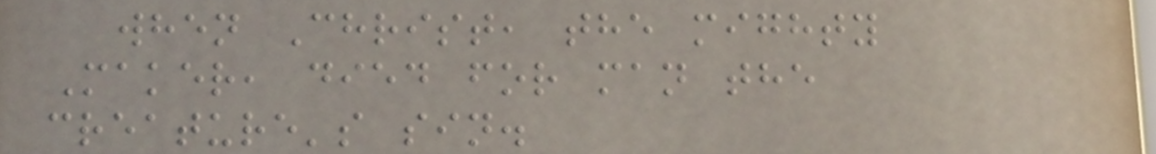when Christ, the mighty
Maker, died for man the
creature's sin.
